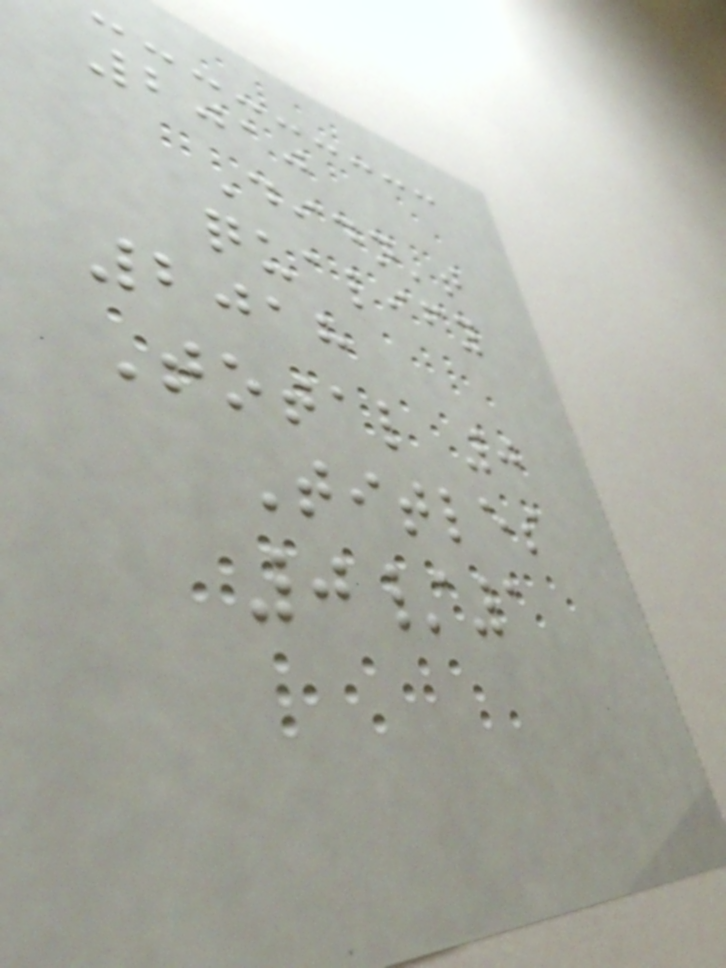2010
Didn't
qualify
2018
Total 0
Titles
0/1
